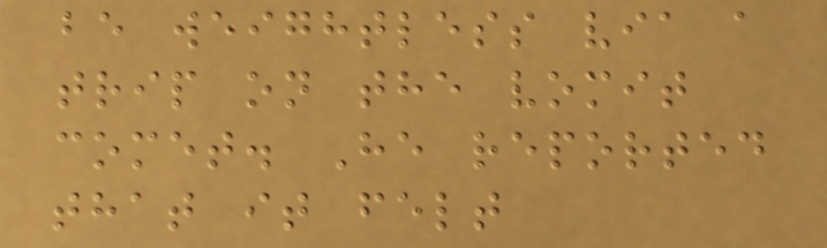be weightless via a
trip on the vomit
comet. He reported
that it felt
